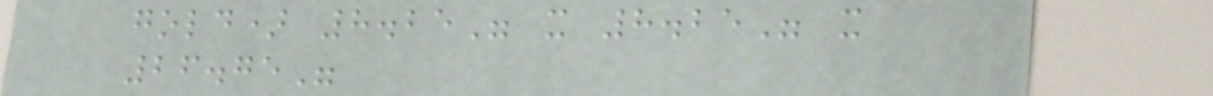gold) 8.25" x 8.25" x
26.75"
